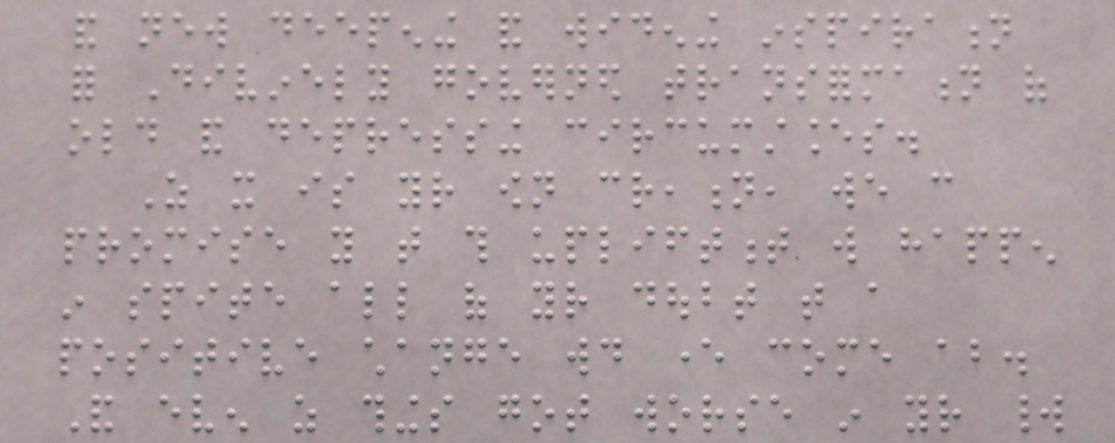and new deepening and widening inspiration
for Divinely governed transformation of
old and depressing circumstances.
As it is your own creation, we can
promise you that this upliftment will happen
in spite all of your doubt that a
positive change would ever come about.
And even as things got worse in your world
